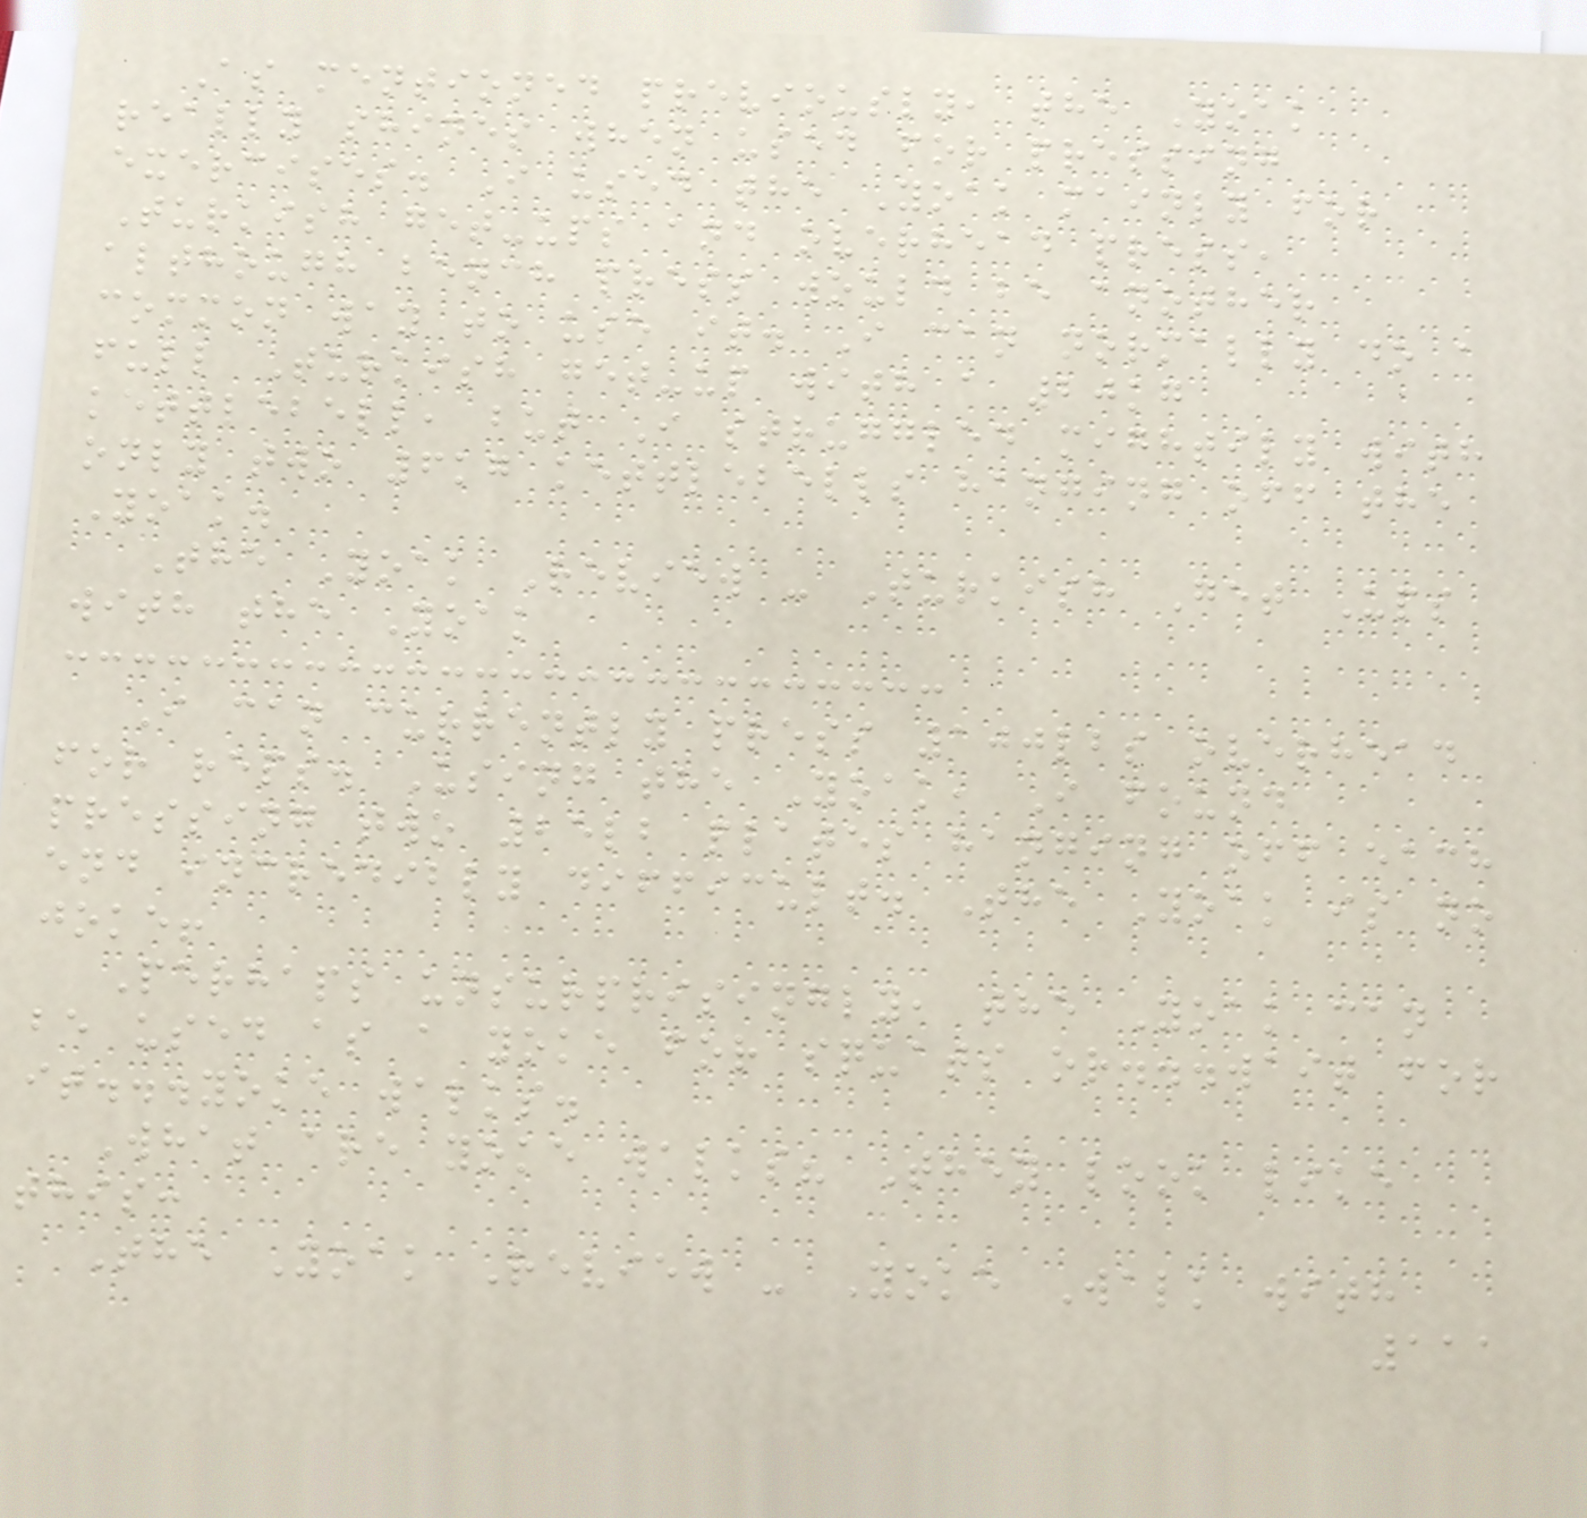As mentioned previously, the Yoak
really shines when used for pressing
exercises. I used the Yoak mainly for
Turkish get-ups and overhead press,
although bench press would be another
common way to use it. I can normally do a
full Turkish get-up with a 20kg
kettlebell, but I struggled mightily with
only two 6kg kettlebells hanging off the
Yoak.
The Yoak Review - Turkish Get Ups
with the Yoak
I can currently press 100lbs overhead
for reps. Using the Yoak, I found
pressing two 25lb plates hanging off each
end incredibly difficult. The Yoak is no
joke!
Perhaps unsurprisingly, the Yoak can
be used as a yoke for squats or...wait for
it...yoke walks.
What are yoke walks? They look like
this:
The Yoak Review - Yoke Walk with
111
